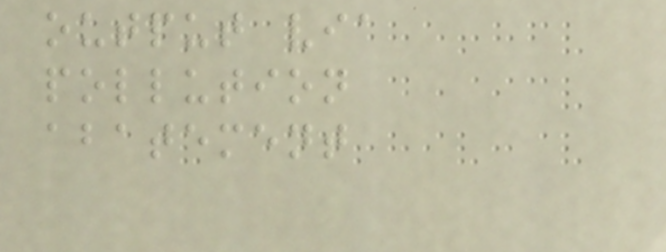output via
pollution
abatement
